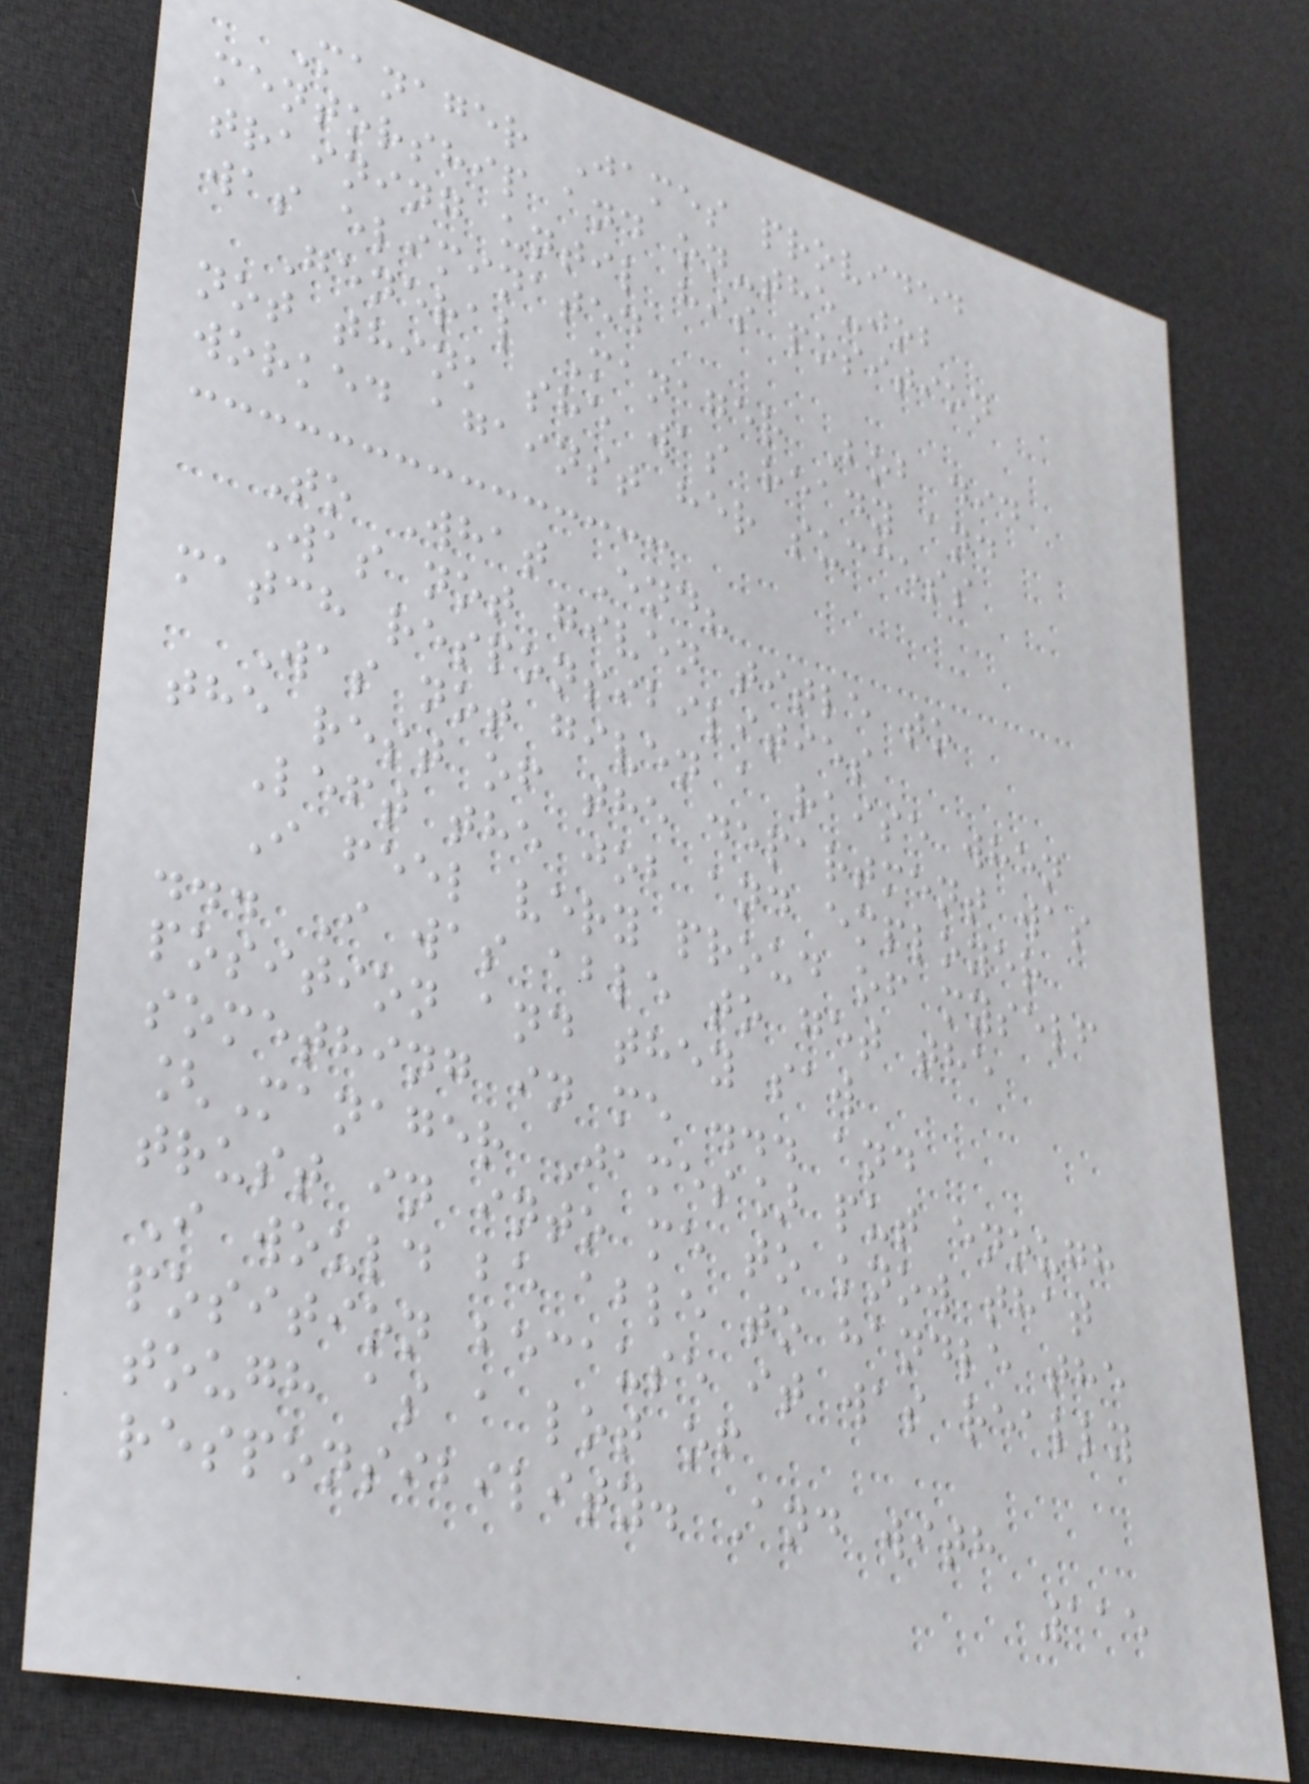Manager James provided
mentorship and on-the-job
training until his position
was eliminated
General Manager Bob did
not think she was ready and
worked against her success
To What End?
Was not given title to
match responsibilities
Was not given a raise when
the rest of the department was
Left the job and employer
I feel very proud of myself
... I was able to get the
position and they saw
something in me ... and
[Manager James] put enough
trust in into me to know that
I would be able to handle the
position because it was really
tough as a lot of
responsibility. And with
115
